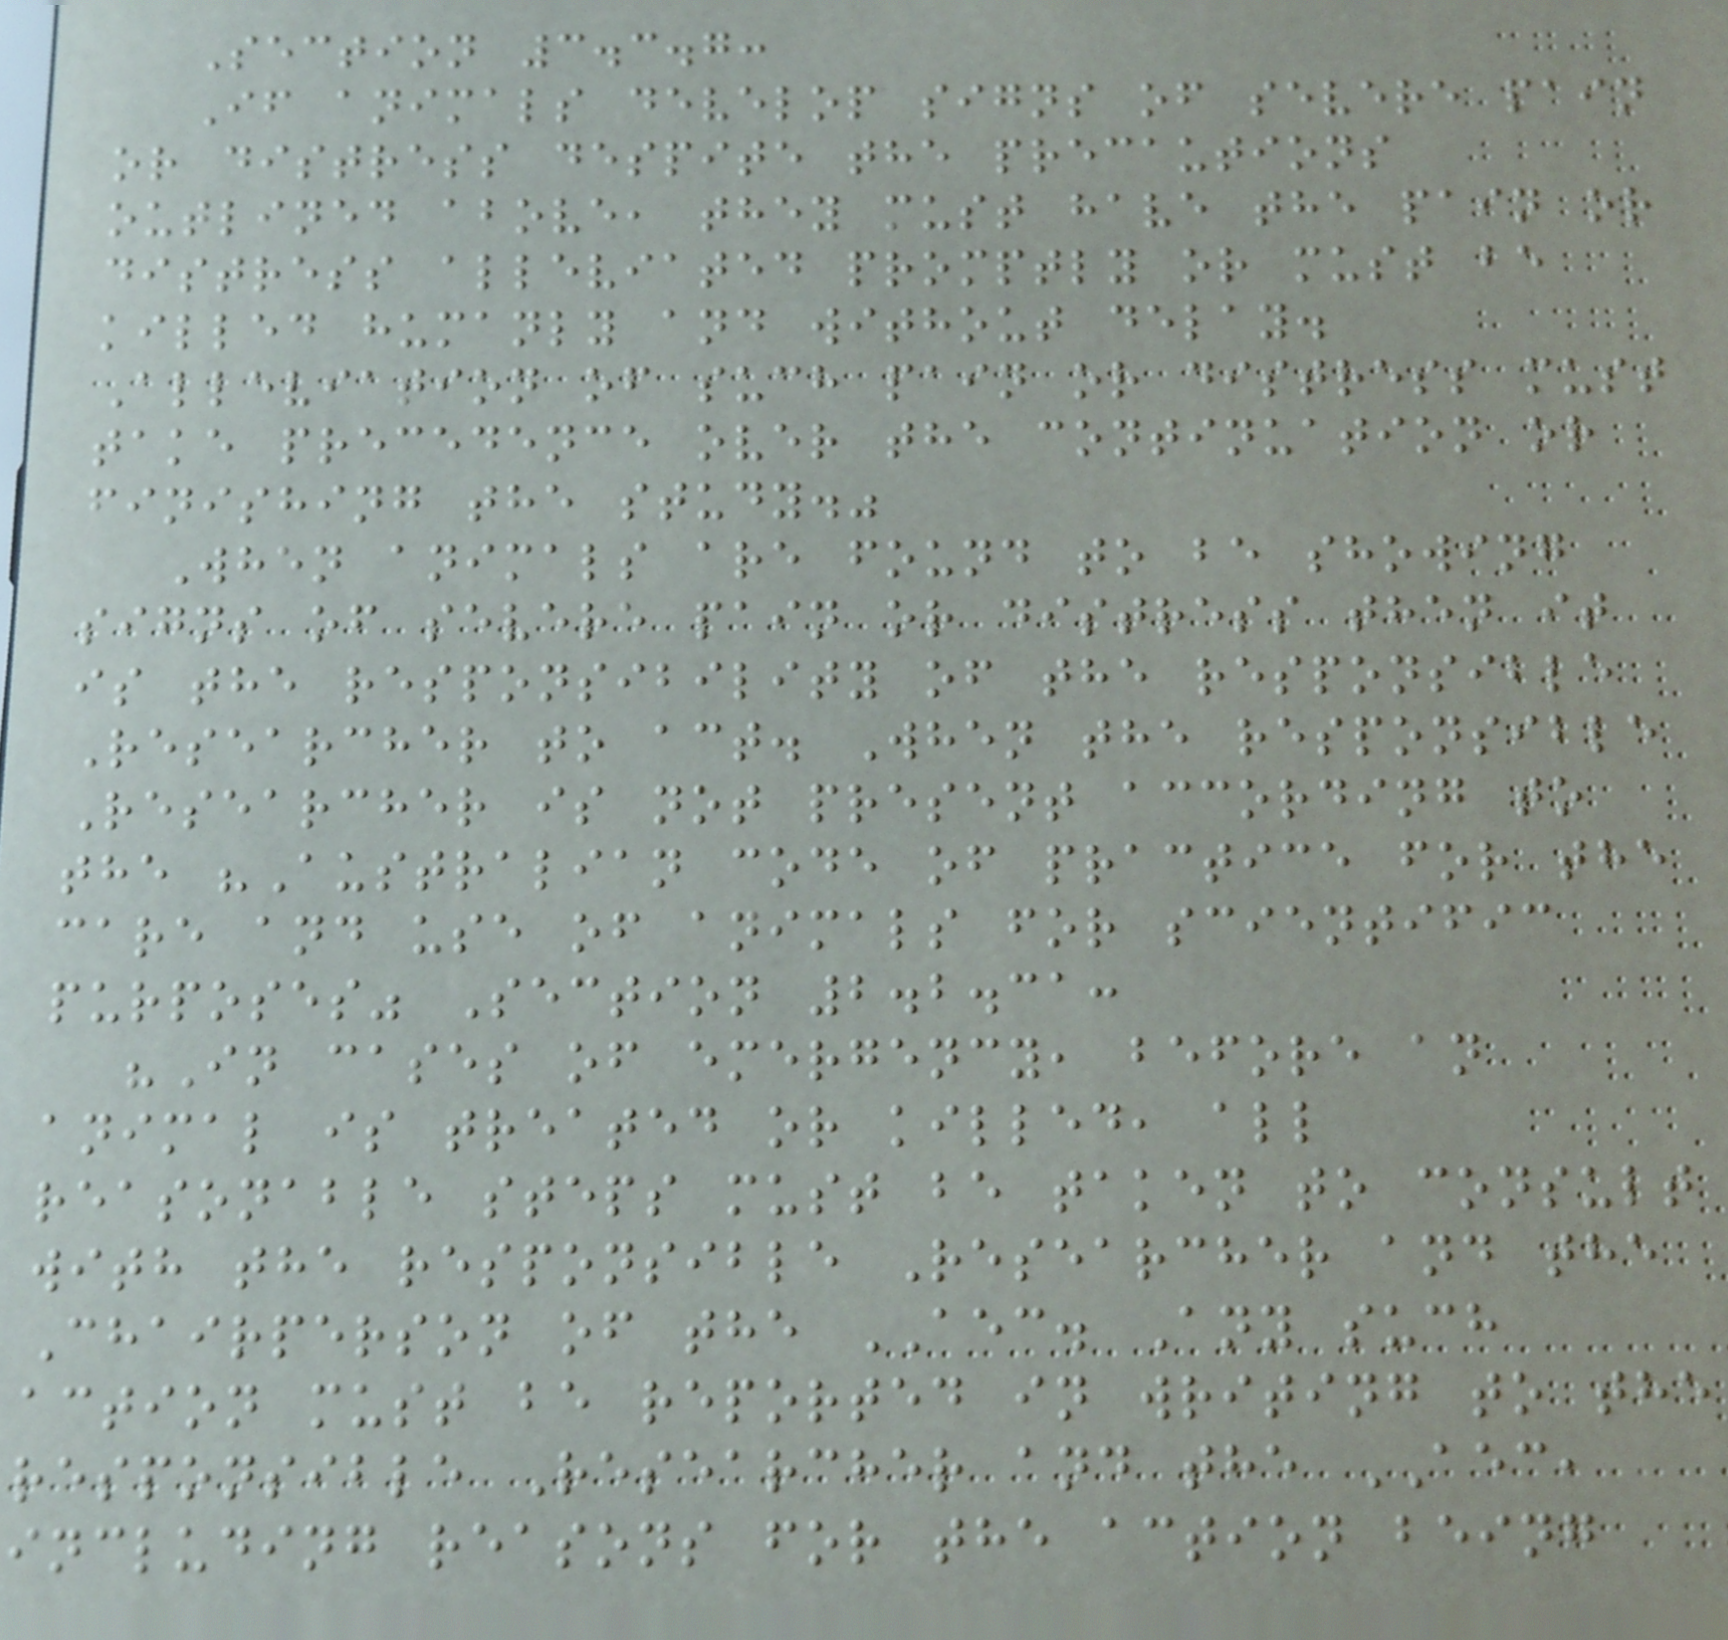Section 3.3.7:
If animals develop signs of severe pain
or distress despite the precautions
outlined above, they must have the pain or
distress alleviated promptly or must be
killed humanly and without delay.
Alleviation of such pain or distress must
take precedence over the continuation or
finishing the study."
When animals are found to be showing
signs of severe pain or distress then it
is the responsibility of the responsible
Researcher to act. When the responsible
Researcher is not present according to
the "Australian code of practice for the
care and use of animals for scientific
purposes" Section 2.2.31:
"In cases of emergency, before an
animal is treated or killed, all
reasonable steps must be taken to consult
with the responsible Researcher and the
Chairperson of the AEC. Any such
action must be reported in writing to the
responsible Researcher and the AEC,
including reasons for the action being
